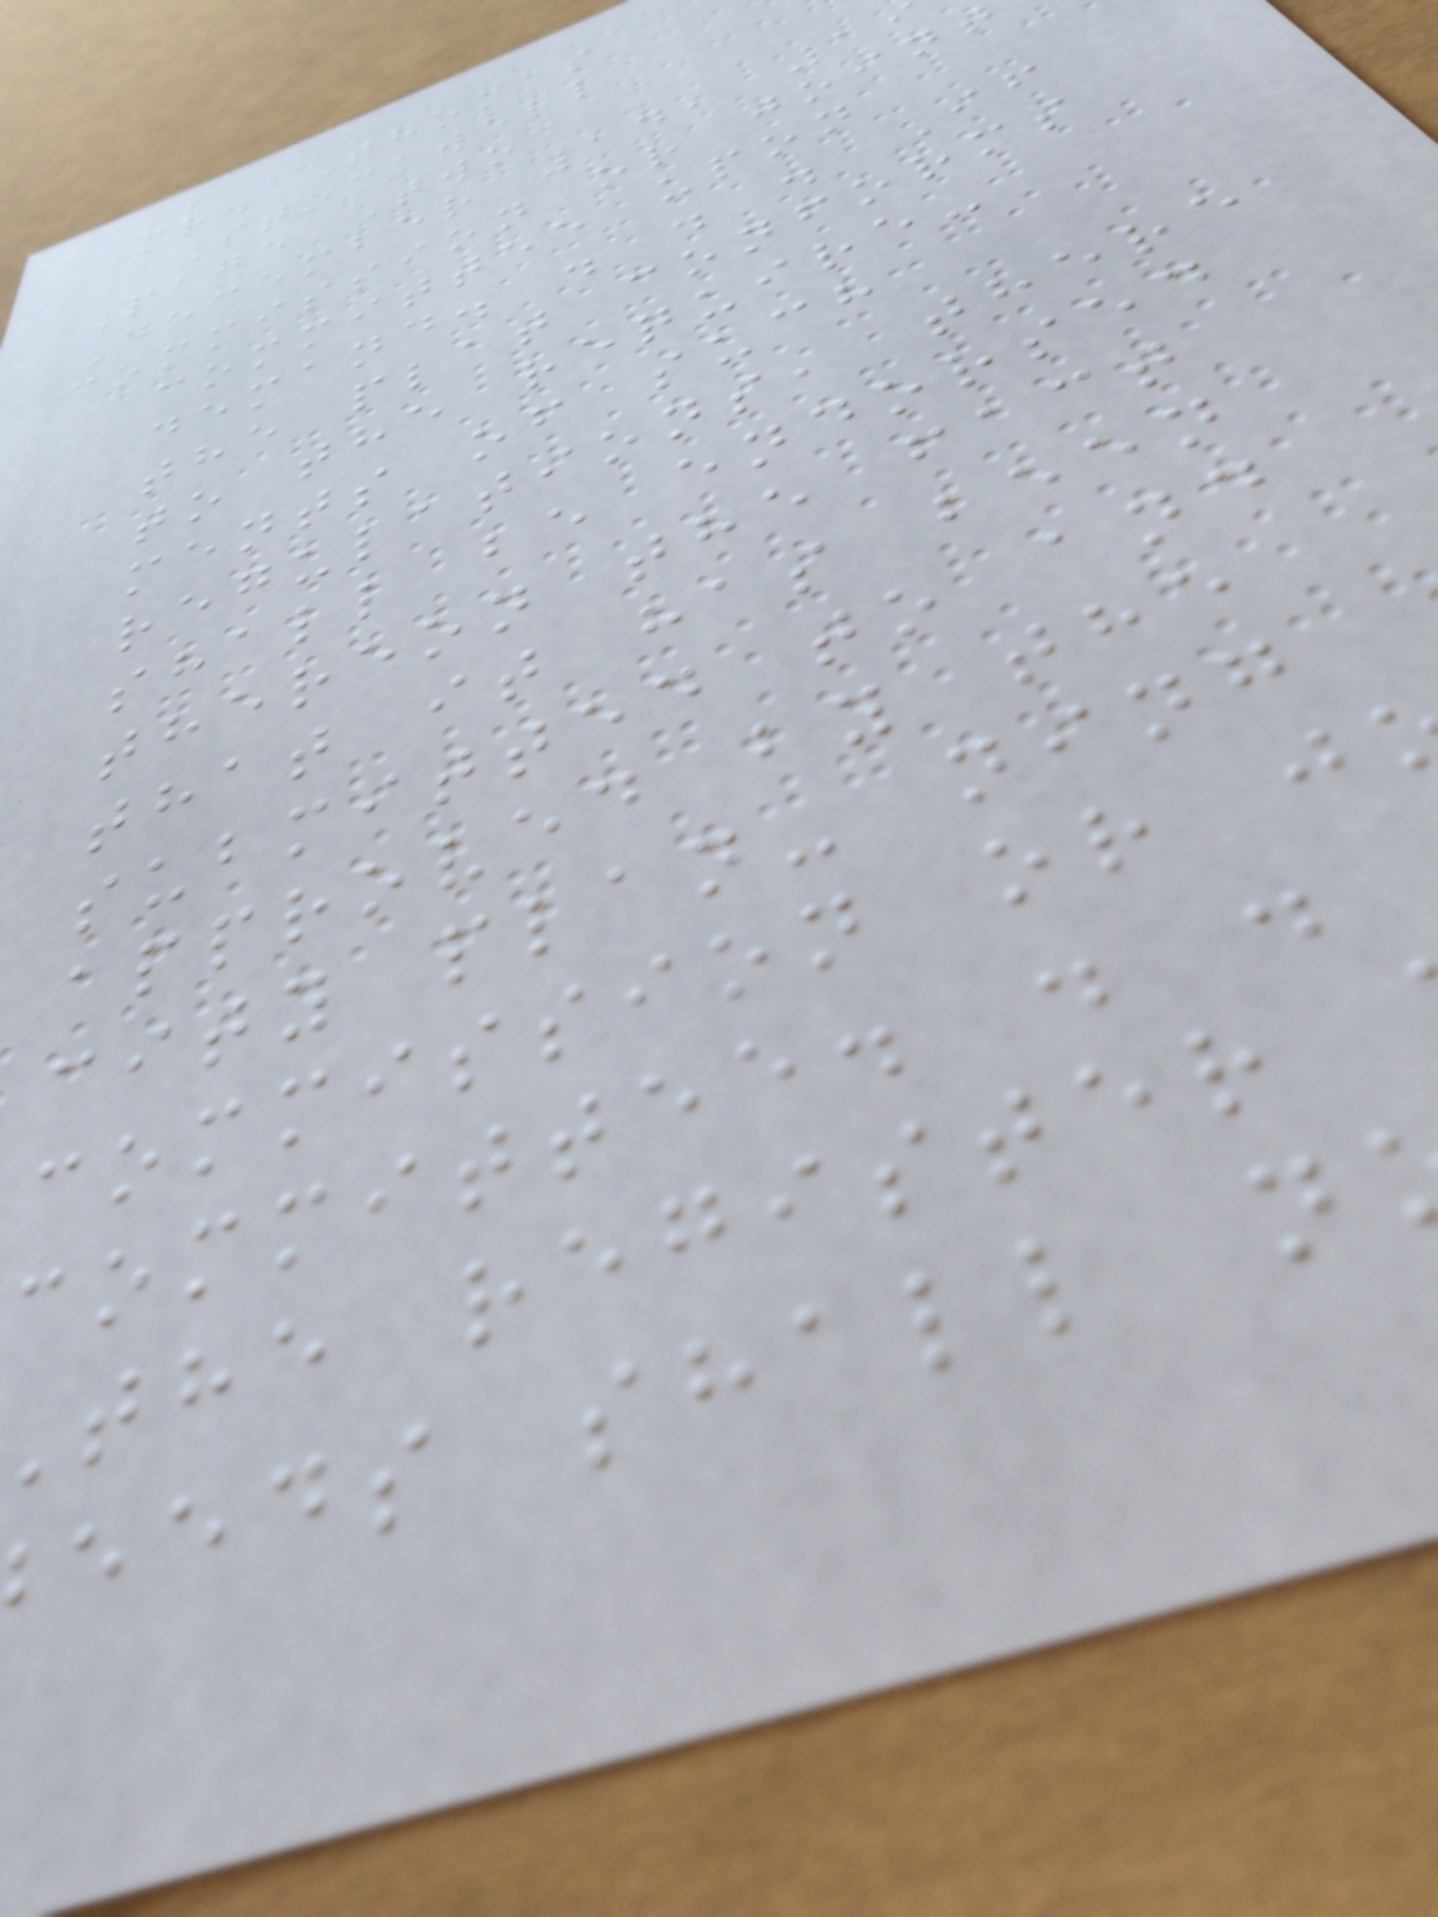Mr. Thomas
Stockwell
Page Two
December 14, 1
commission or joint
committee upon
demand. . . . If
the plat conforms
to the require-
ments of such
regulations, there
shall be endorsed
thereon the fact
that it has been
submitted to and
approved by the
city plan- ning
commission or j
committee. . .
the register
eeds shall n
